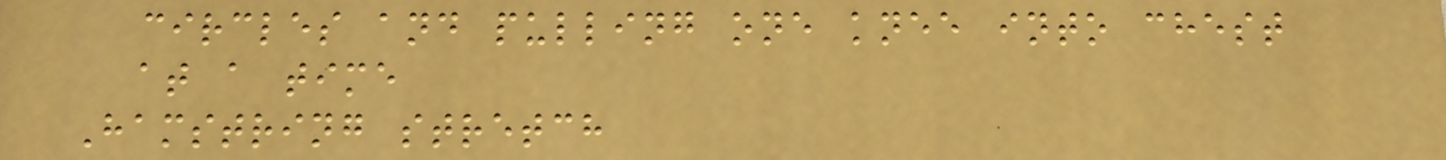circles and pulling one knee into chest
at a time
Hamstring stretch
